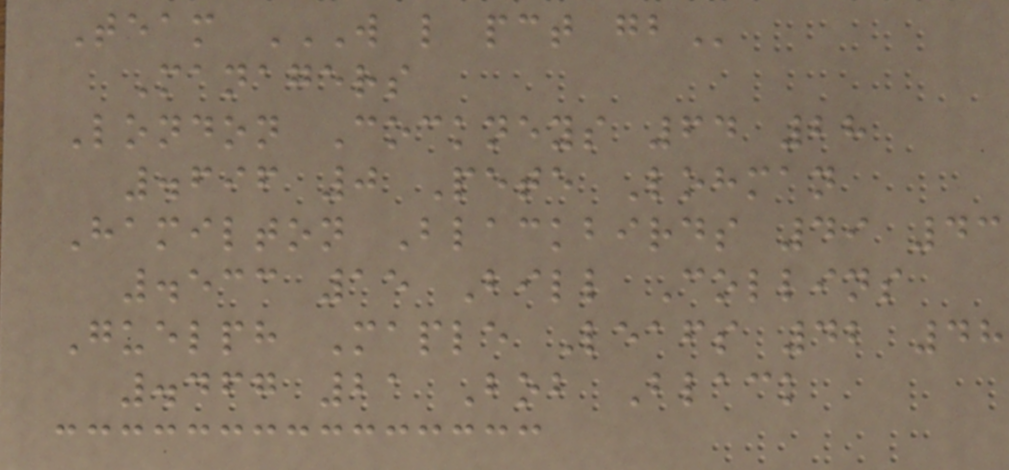Team W L PCT GB
Managers
London Cockneys 64 28
.696 0 Pete Lohman
Hamilton Blackbirds 49 43
.533 15 Bill Collins
Guelph Maple Leafs 42 48
.467 21 Bob Black
